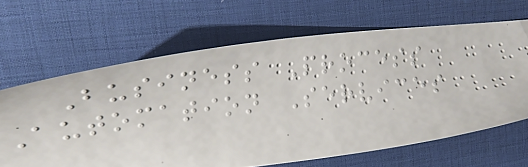Business Process
Automation Services
